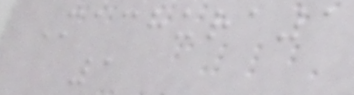Machura1
1
